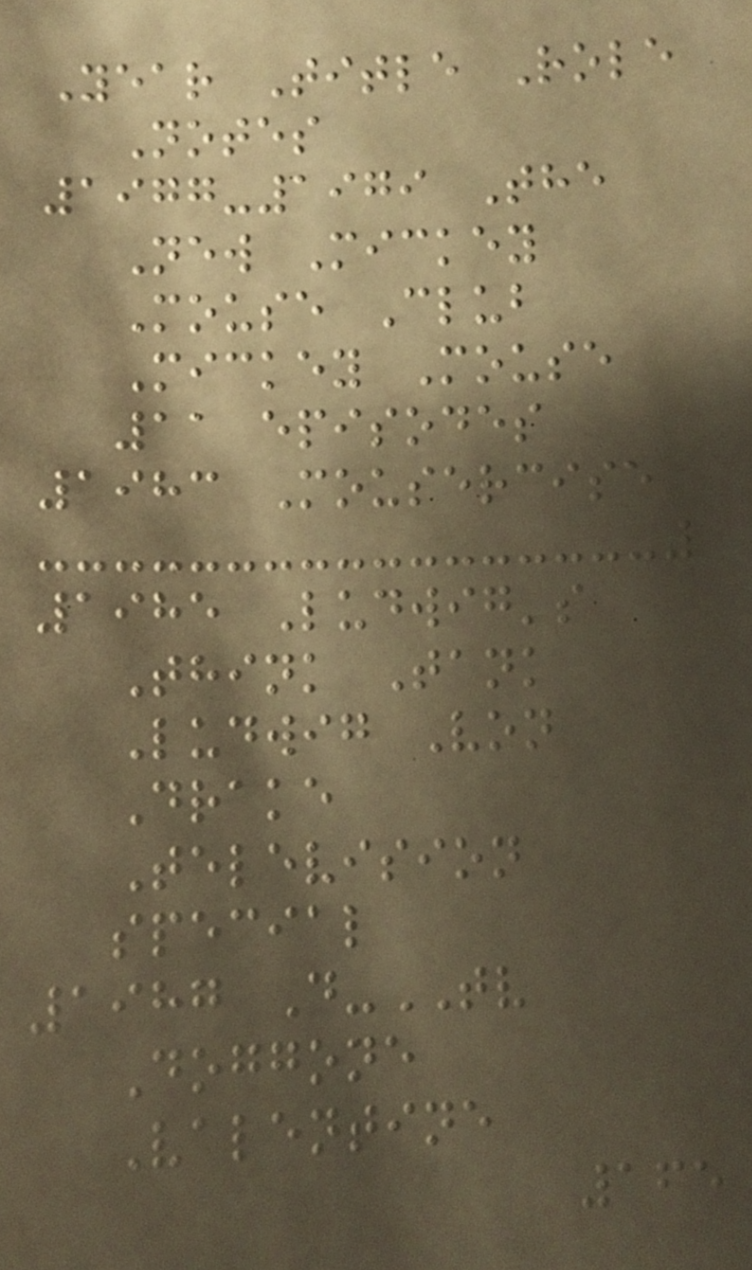Year Title Role
Notes
1977-1979 The
New Mickey
Mouse Club
Mickey Mouse
11 episodes
1983 Mousercise
1985 Ludwig's
Think Tank
Ludwig Von
Drake
Television
special
1987 D-TV
Doggone
Valentine
165
